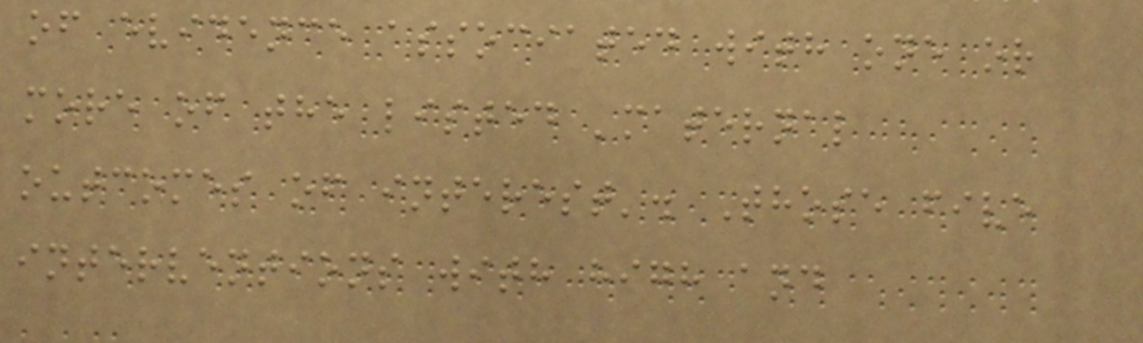of evidence associated with one or
more of the listed 'maternal
outcomes of interest'. Those five
interventions with high and
